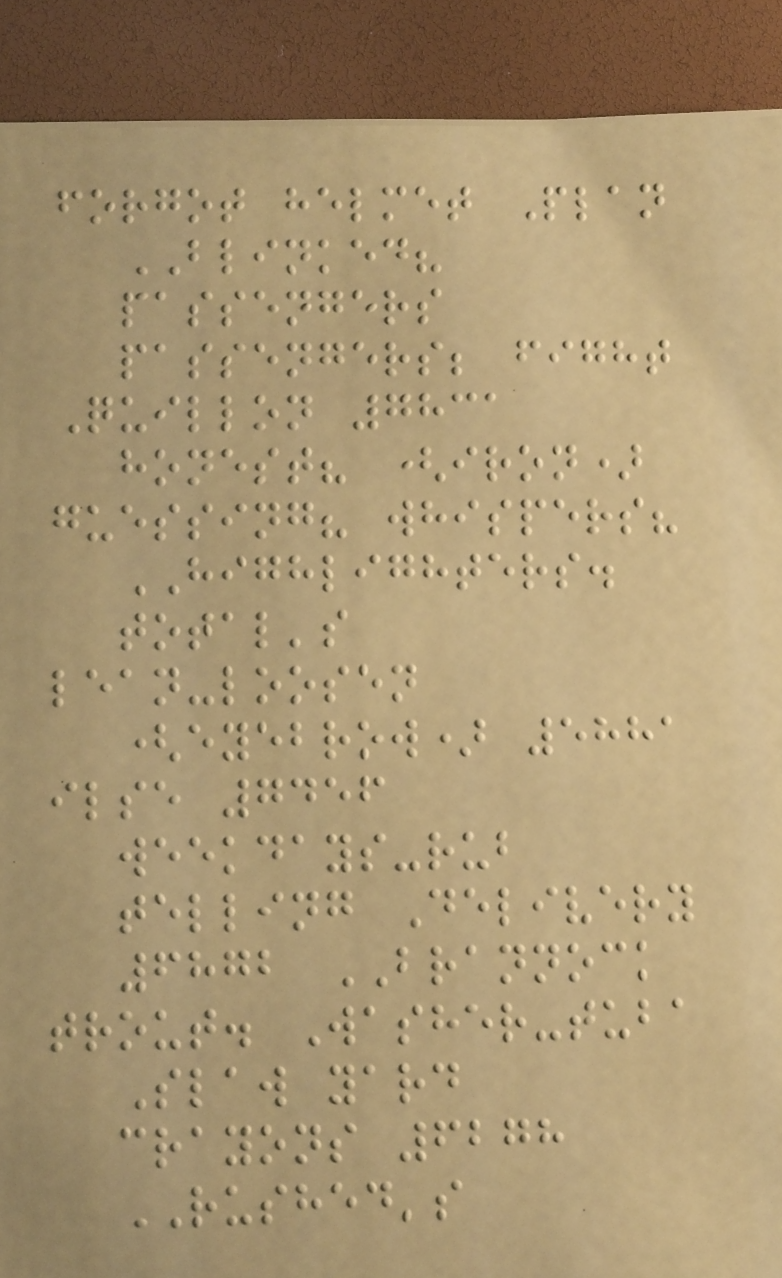forgot helmet Plan
BLINKED?
passengers
passengers; fight
Quillon 7831
honest? (iron)
guessing? whispers?
HIGHLIGHTERS.
total's
lean-loosen
(eyebrow) 5881
ilse 7456
weekdays-rub
telling Delivery
6872 BRANNOCK
trout. Washer-tuba
Slaw yard
crayons 6278
RUSHED's
